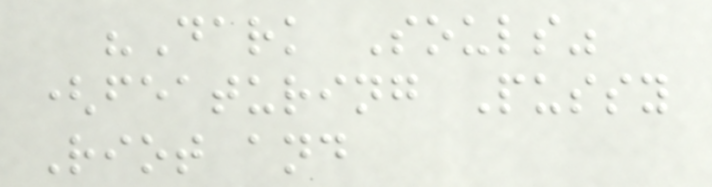"Dark Souls"
(featuring Pussy
Riot and
